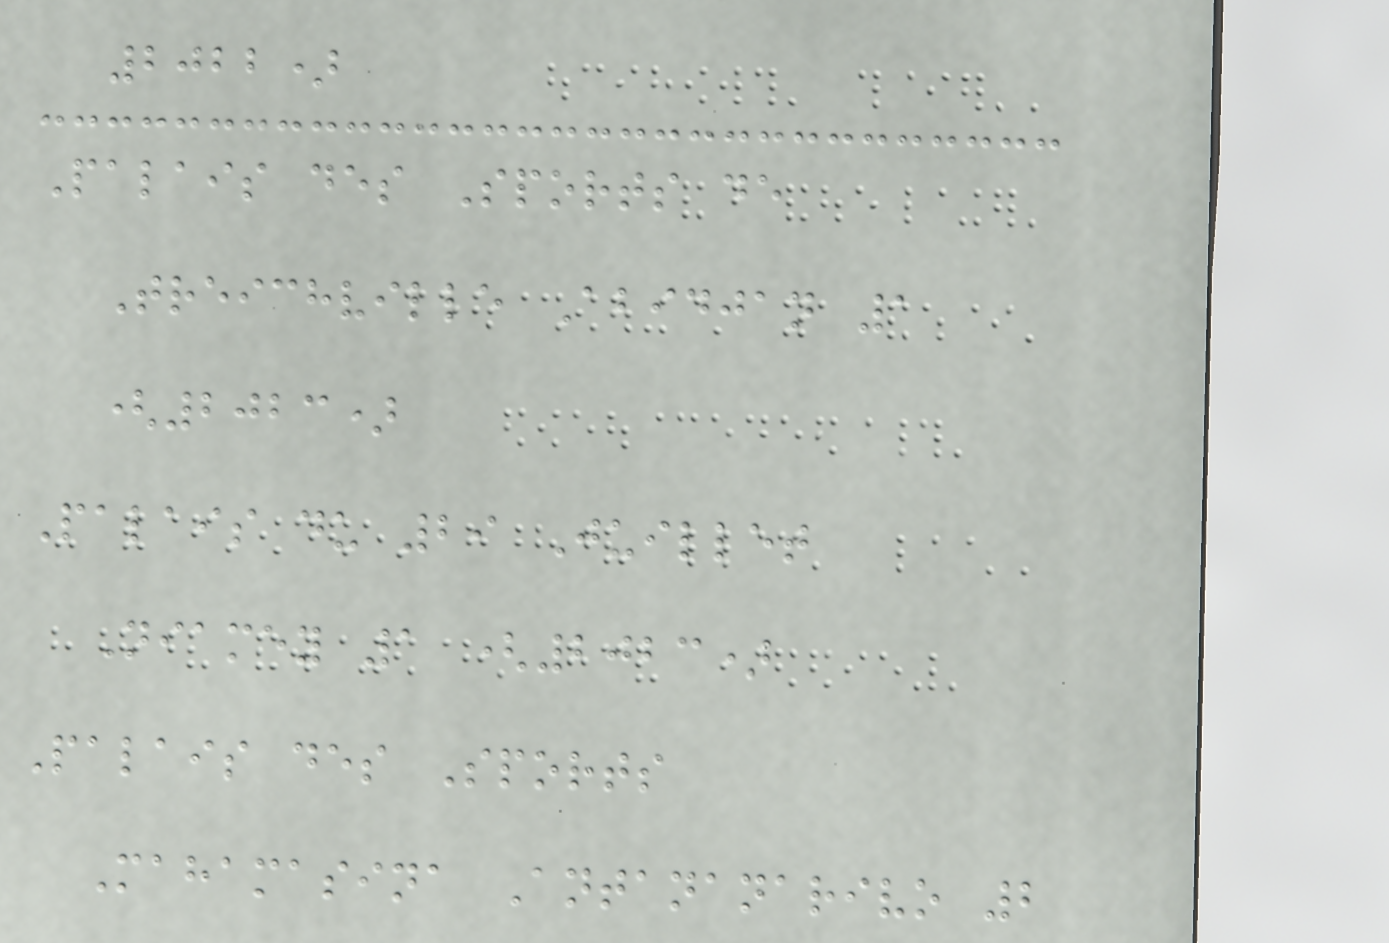2022)
Palais des Sports de
Treichville Abidjan 1
(2023)
Palais du 29 Juillet
Niamey 1 (2023)
Palais des Sports
Mahamasina Antananarivo 2
